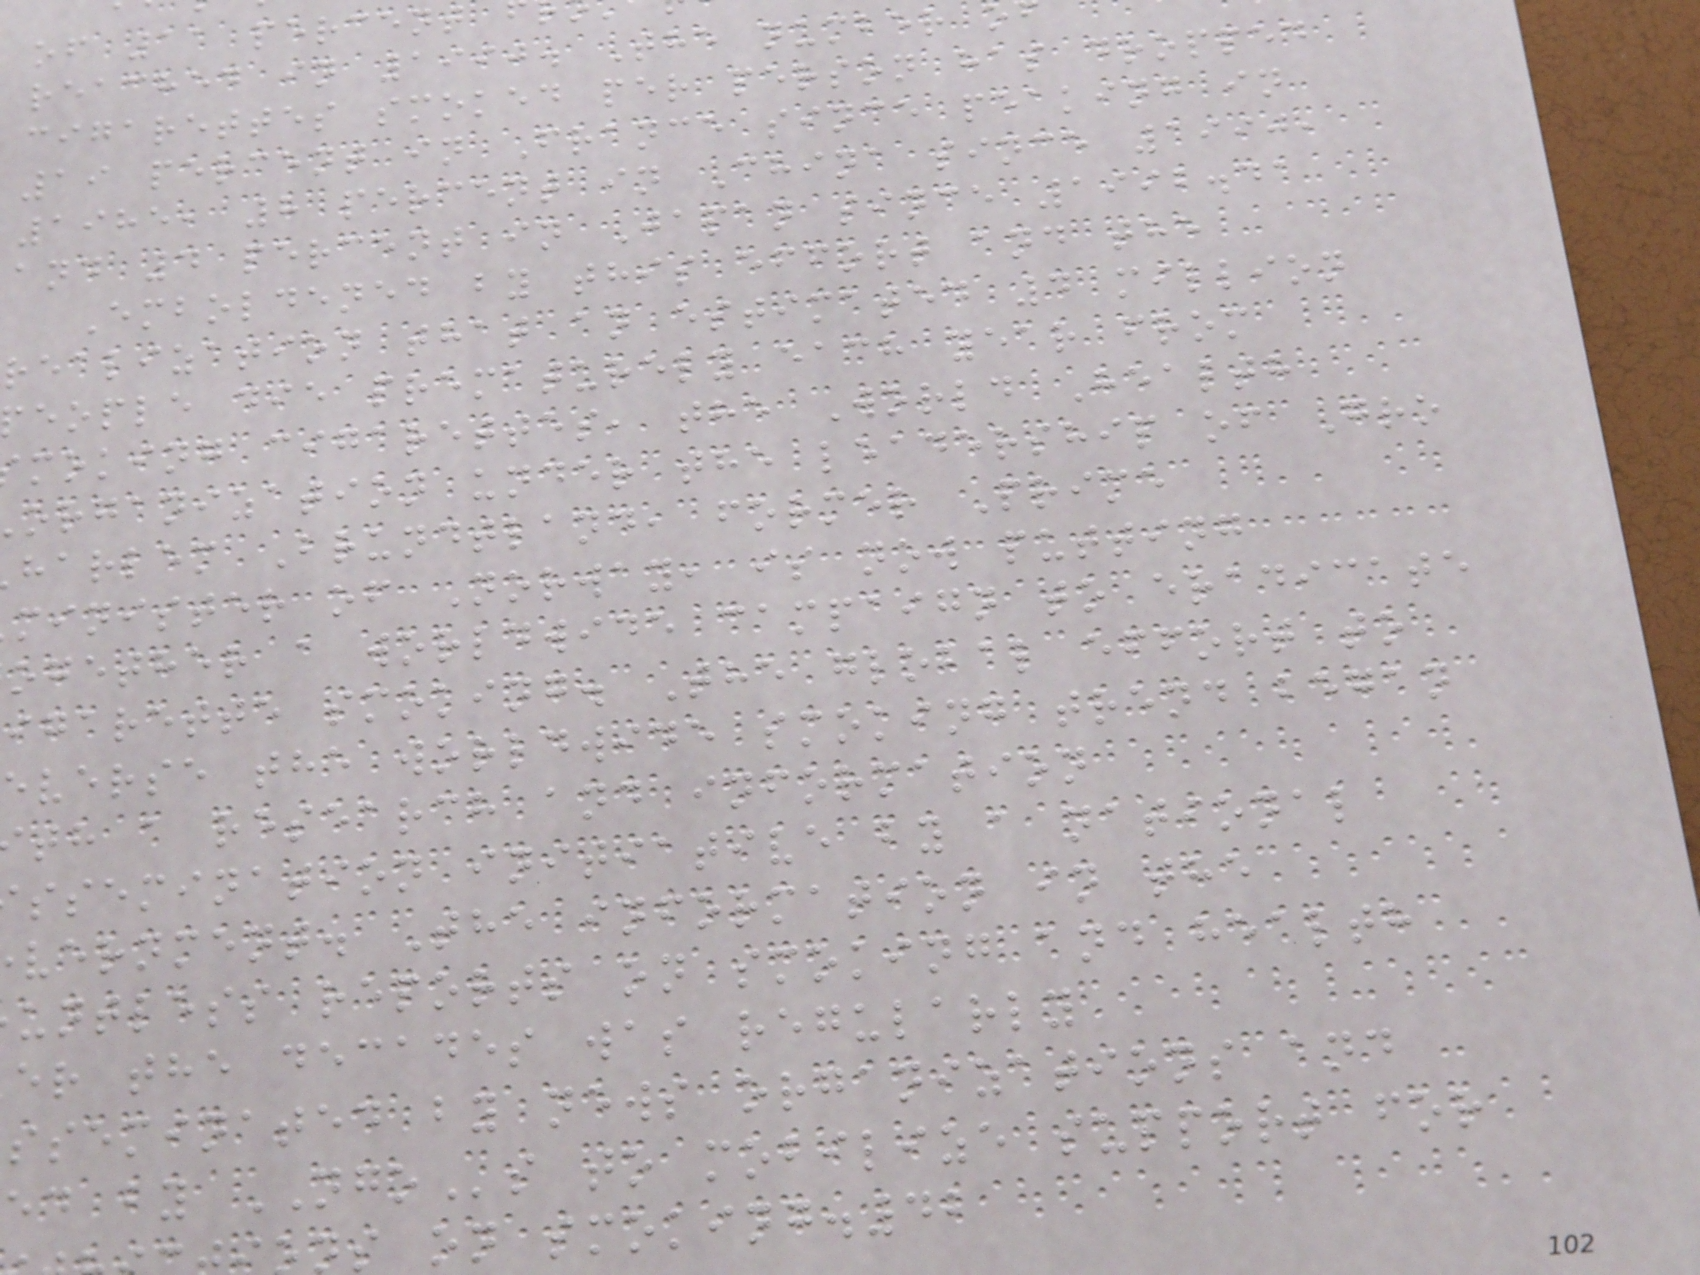of 11 percent
reached in 1990. The number o
cigarettes smoked per person has dropped
19 percent in France since peaking in
1985, 8 percent in China since 1990,
and 4 percent in Japan since 1992.41
Emboldened by this effort and the
realization that an estimated 4 million
eople die prematurely each year from
moking cigarettes, the World Health
organization under the leadership of Gro
harlem Brundtland, former Prime
minister of Norway, is now putting
ogether a worldwide campaign to eradicate
igarette smoking. The global effort to
everse the worldwide smoking trend began
th a research and information
ssemination initiative by a national
vernment. The information in the
untless reports on smoking and health
er the decades was regularly
sseminated by news organizations and
ed by NGOs to mobilize support for
s on smoking.42
